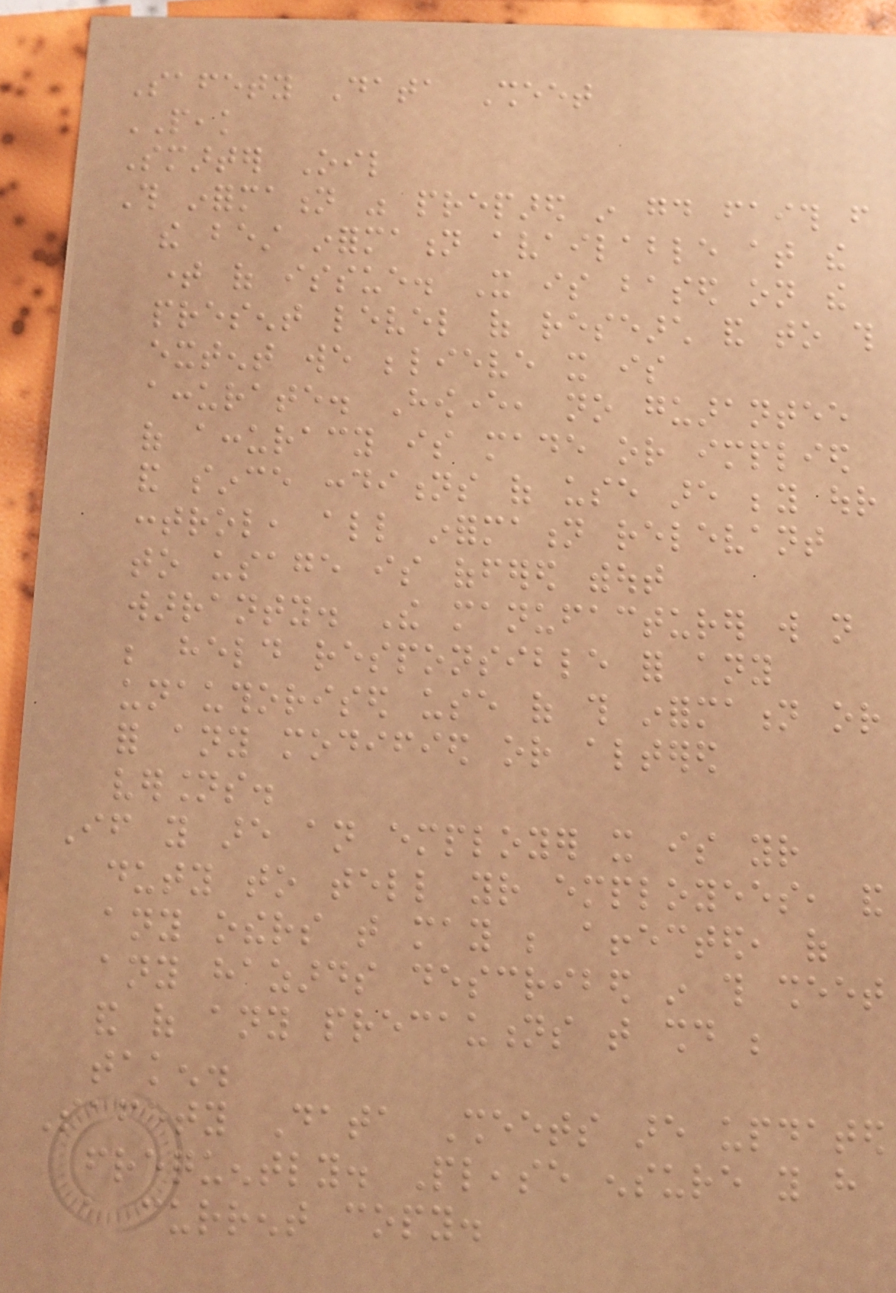Safety Data Sheet
PEAK
Smarter Oil
This information was prepared in good faith from
the best information available at the
time of issue. It is based on the
present level of research and to this
extent we believe it is
accurate. However, no guarantee
of accuracy is made or implied
and since conditions of use are beyond our
control, all information relevant
to usage is offered without
warranty. The manufacturer will not
be held responsible for any
unauthorised use of this information or
for any modified or altered
versions.
If you are an employer it is your
duty to tell your employees, and
any others that may be affected, of
any hazards described in this sheet
and of any precautions that should be
taken.
Safety Data Sheets are updated
frequently. Please ensure you have
a current copy.
